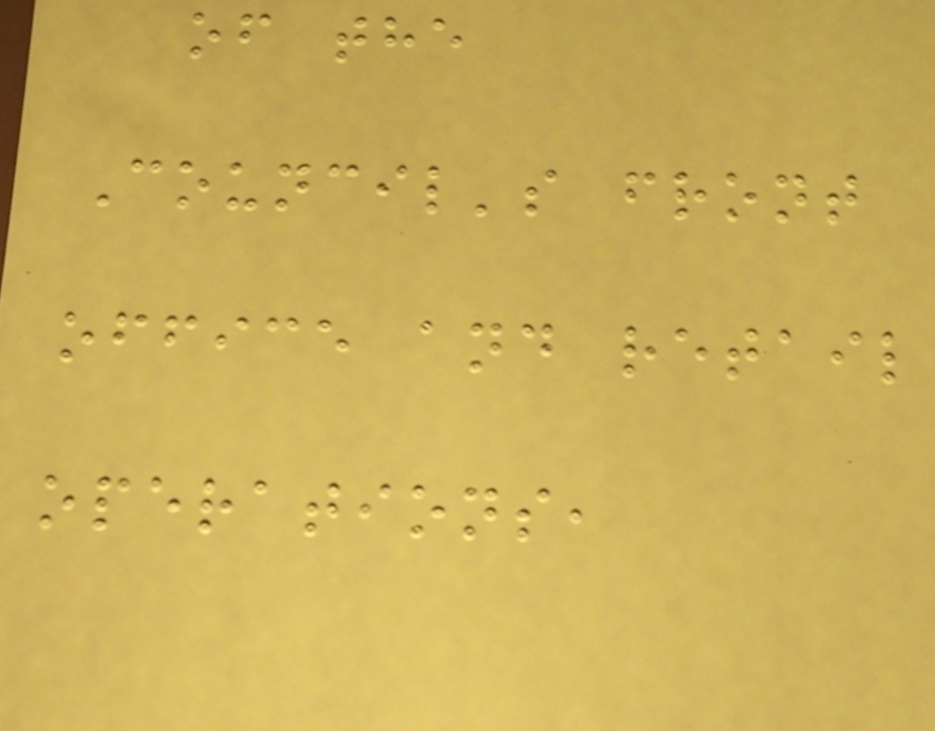of the
Council's front
office and retail
operations,
